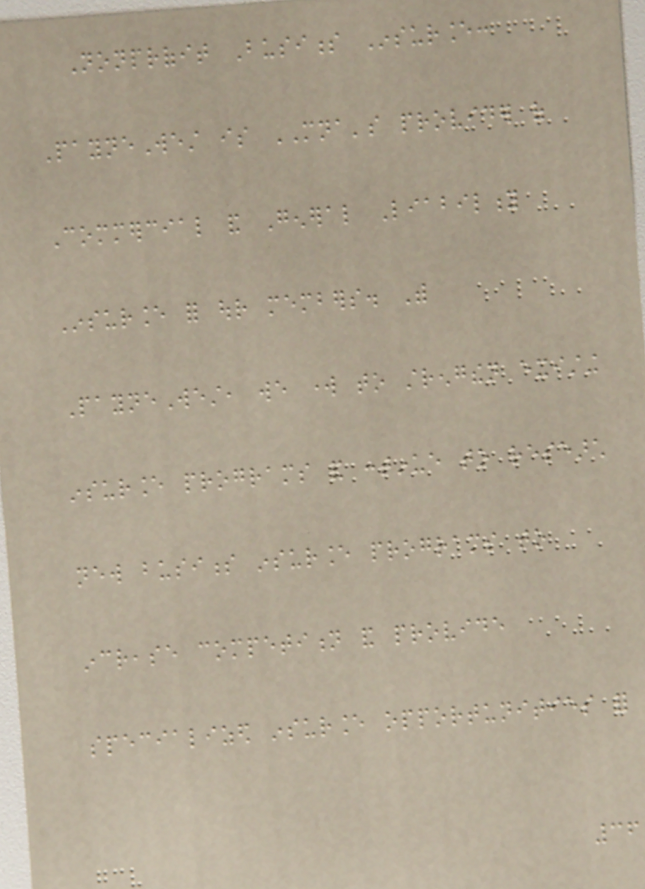Nonprofit Business Insurance:
PayneWest is MNA's provider of
Commercial and General Liability
Insurance for our members. With
PayneWest, we work to strengthen existing
insurance programs and continue to research
new business insurance programs to
increase competition and provide
specialized insurance opportunities for
36
